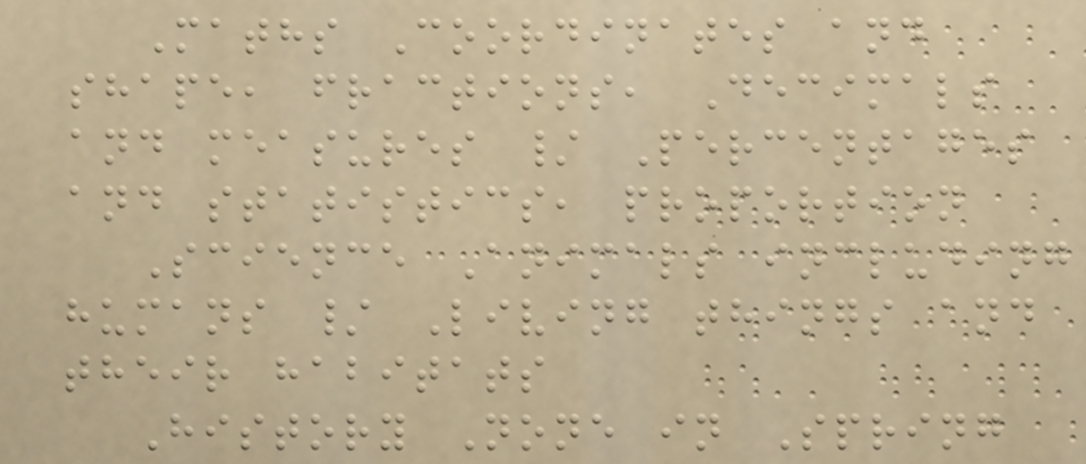Maths Coordinates and
shape, fractions, Decimals
and measures / Percentages
and statistics, proportion
Science Animals including
humans / Living things and
their habitats
History None in Spring
